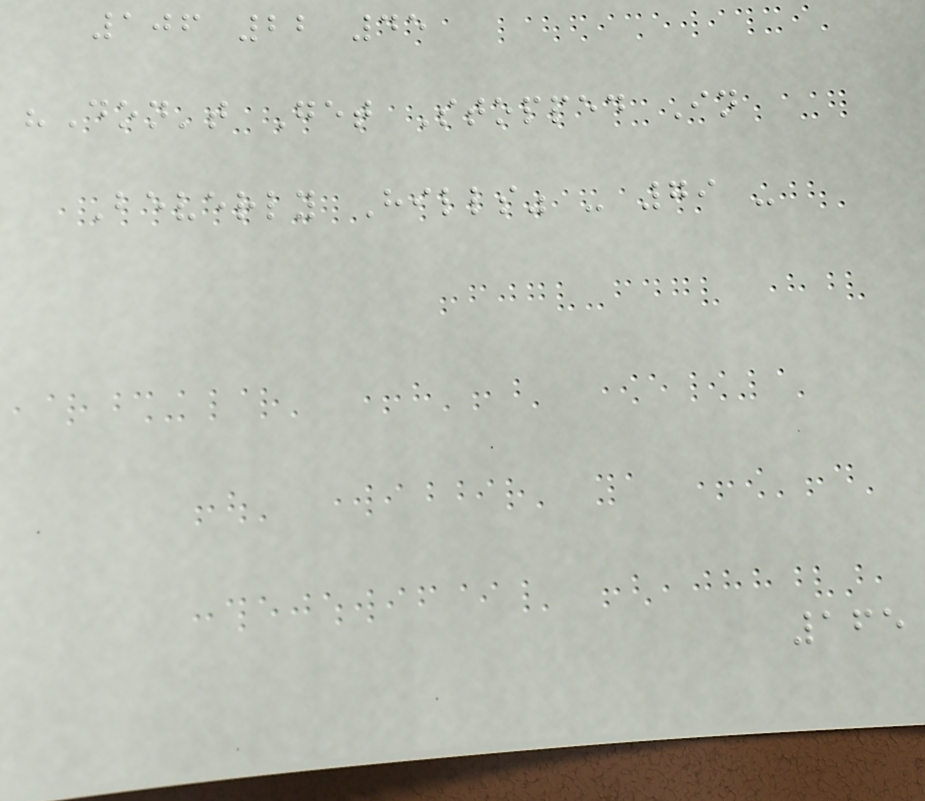106 22 45
"Don't Get Stopped In
Beverly Hills" - 79 -
165
